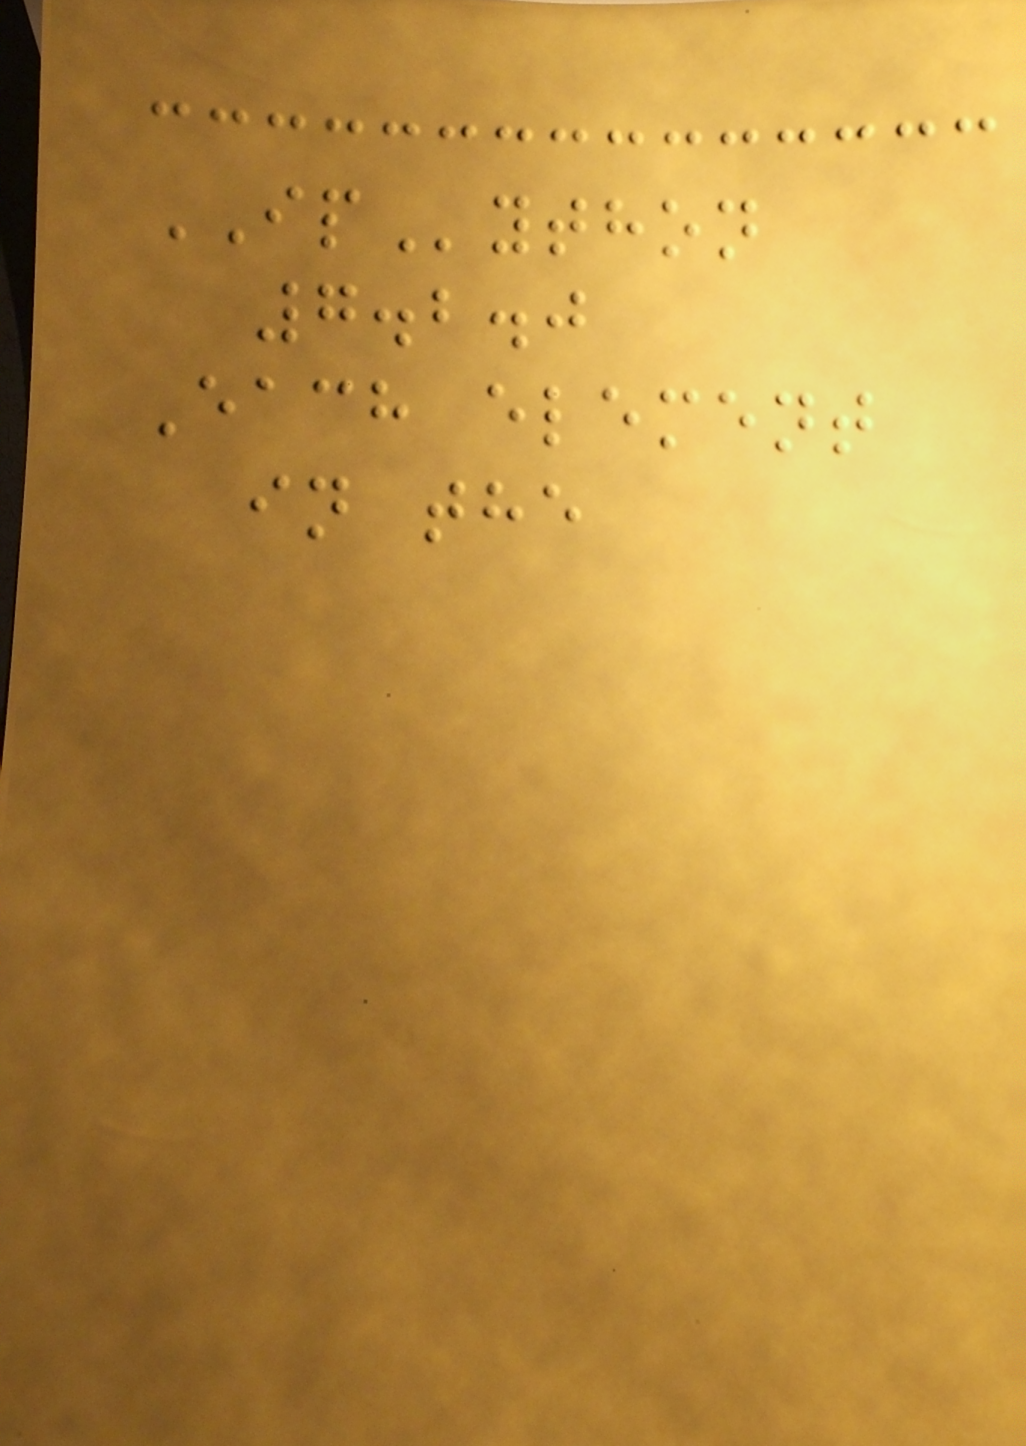IPython
7.2.0
Each element
in the
